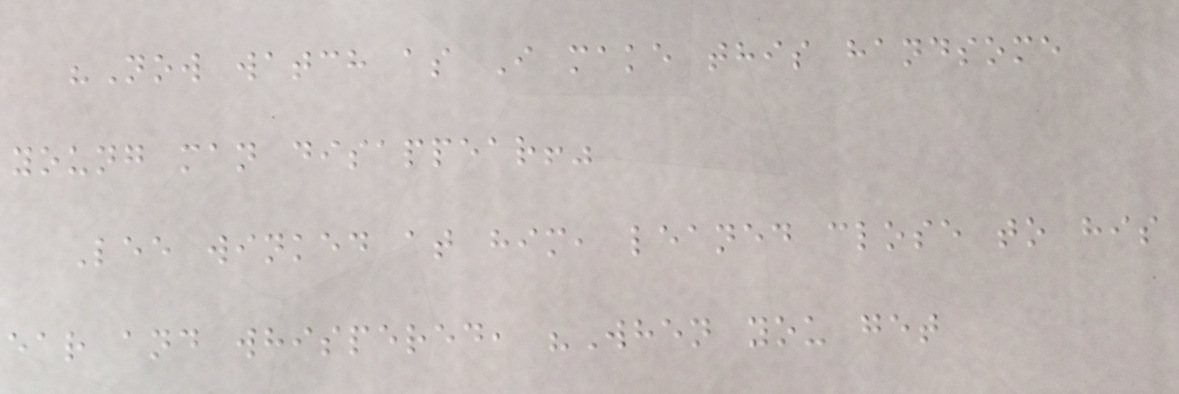"Now watch as I make this handsome
young man disappear!"
Lee winked at him, leaned close to his
ear and whispered, "When you get
